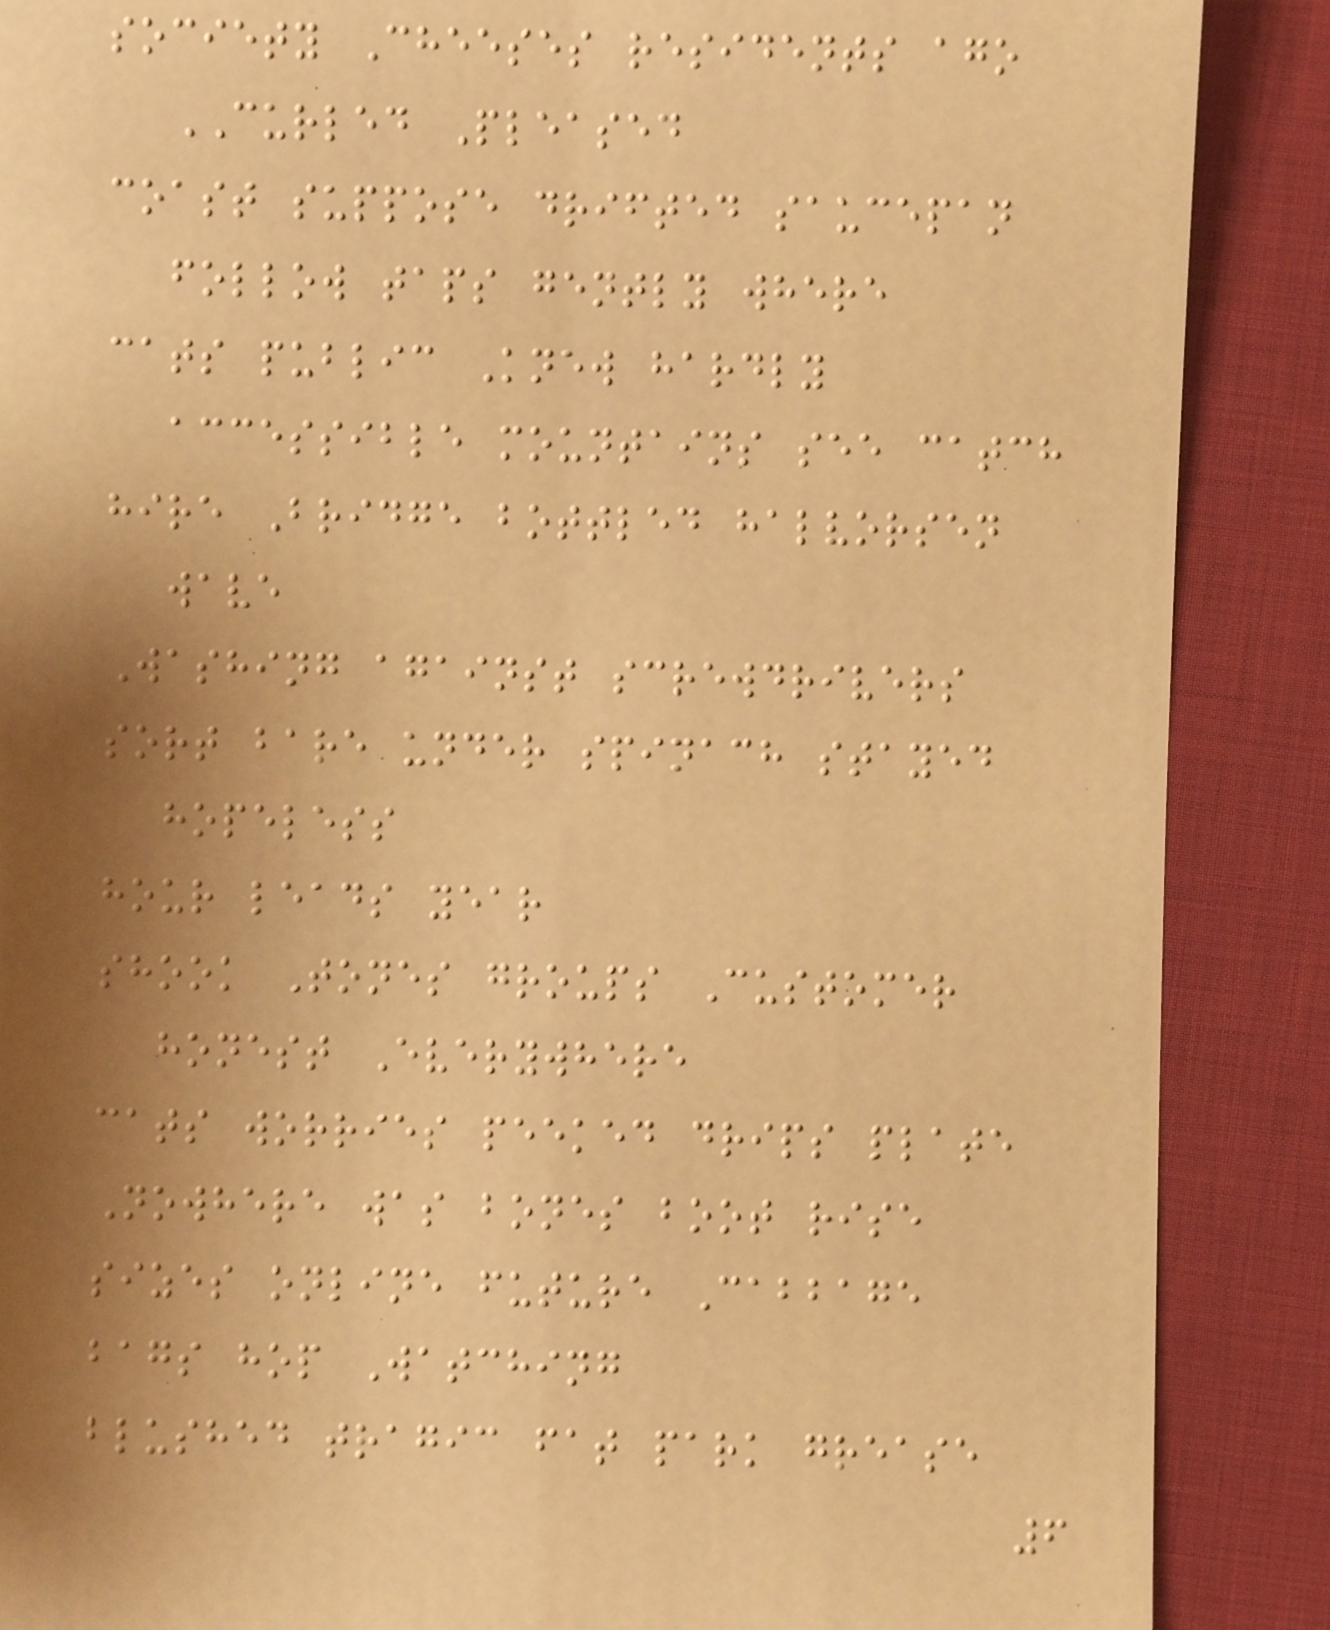society Cheeses residents ago
CURLED Pleased
coast suppose drifted saucepan
follow taps gently where
cats public Knew hardly
accessible mountains see catch
hire Bridge bottled halvorsen
wave
Washing against screwdrivers
sort bare under spinach stayed
hopeless
hour leads year
shook Tones groups Customer
honest Everywhere
cats worries peeked drips plate
Nowhere was bones boot rise
sizes online future Cabbage
bags hop Watching
blushed tragic fat park grease
6
